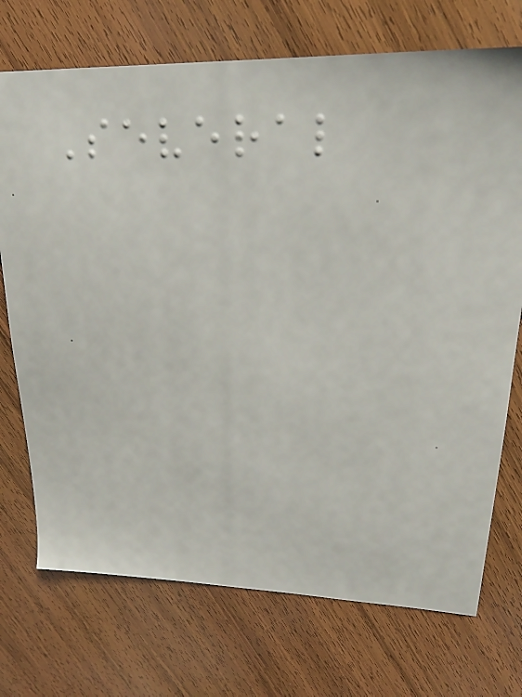Several
